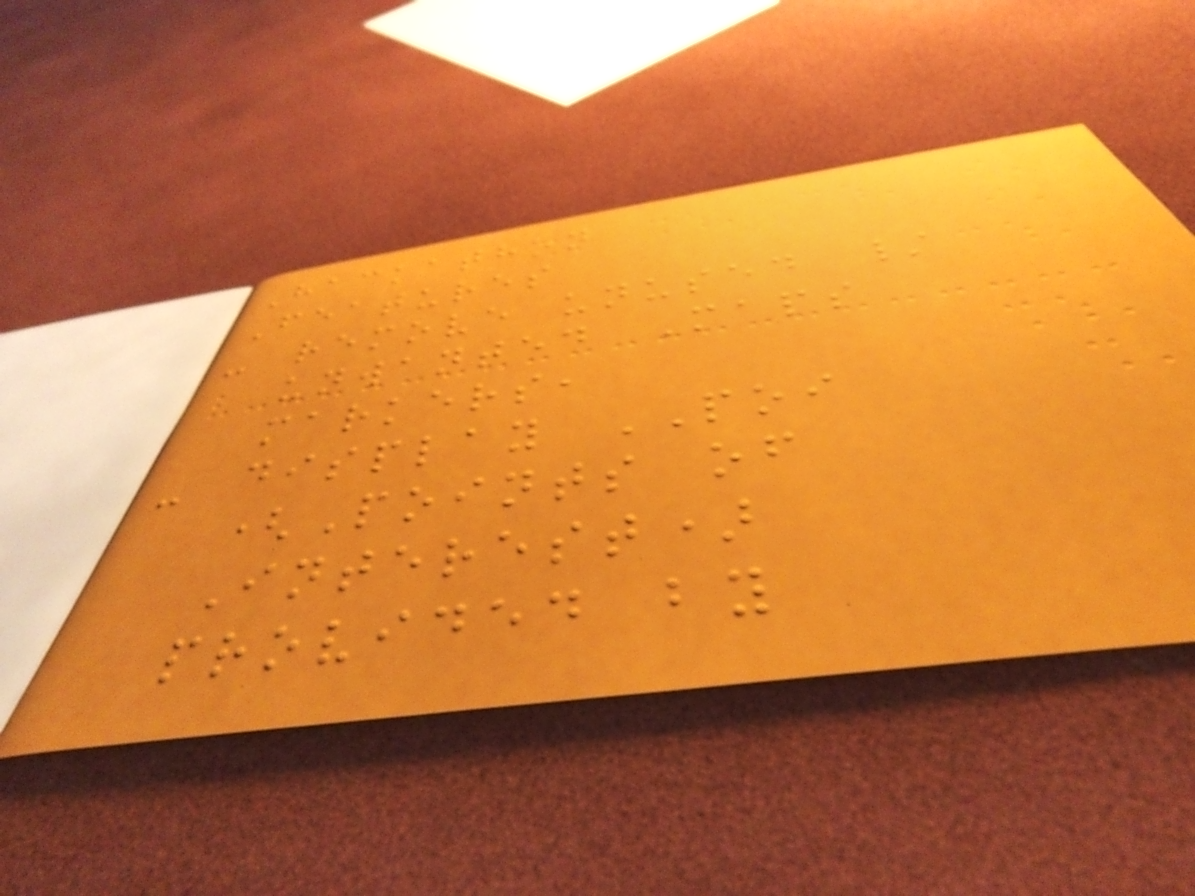Hackathon
Features
- remove unused /
unwanted Maps
markers,
- display POI
(Points of
Interest)
provided by
